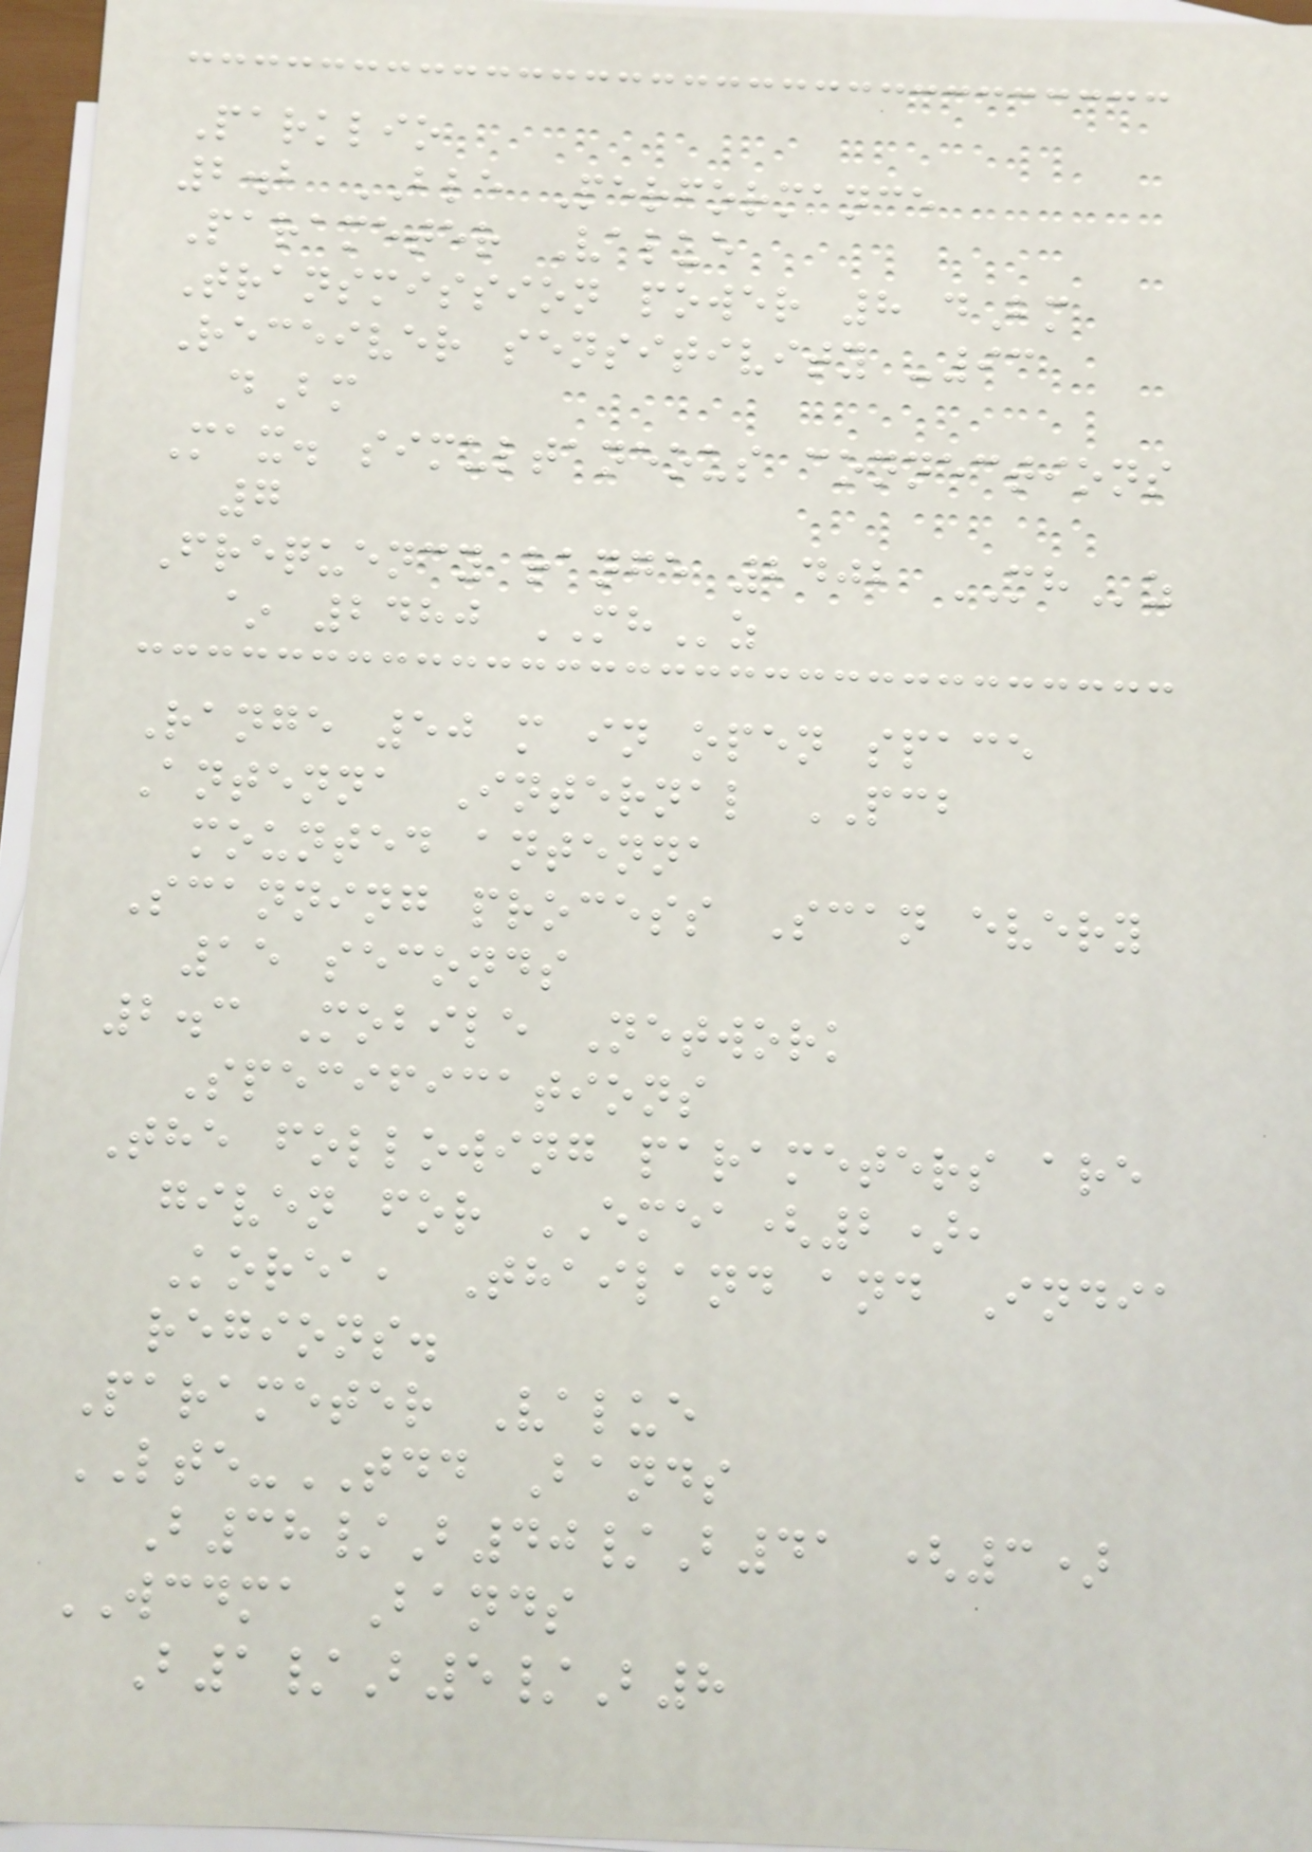Parklio
2.2 BLE Performance
Parameter Value
Transmission power 8 dBm
Receiver sensitivity -93
dBm
Max. simultaneous connections
7
Frequency range 2402 MHz
~ 2480 MHz
Range 50 m in open space
Antenna Internal PCB
mounted antenna
Scanning process Scan every
15 seconds
2.3 Mobile Network
Specifications
The following parameters are
given for EMEA(2),
Korea, Thailand and India
regions.
Parameter Value
LTE-TDD Bands
B38/B40/B41 (3)
WCDMA Bands
B1/B5/B8
